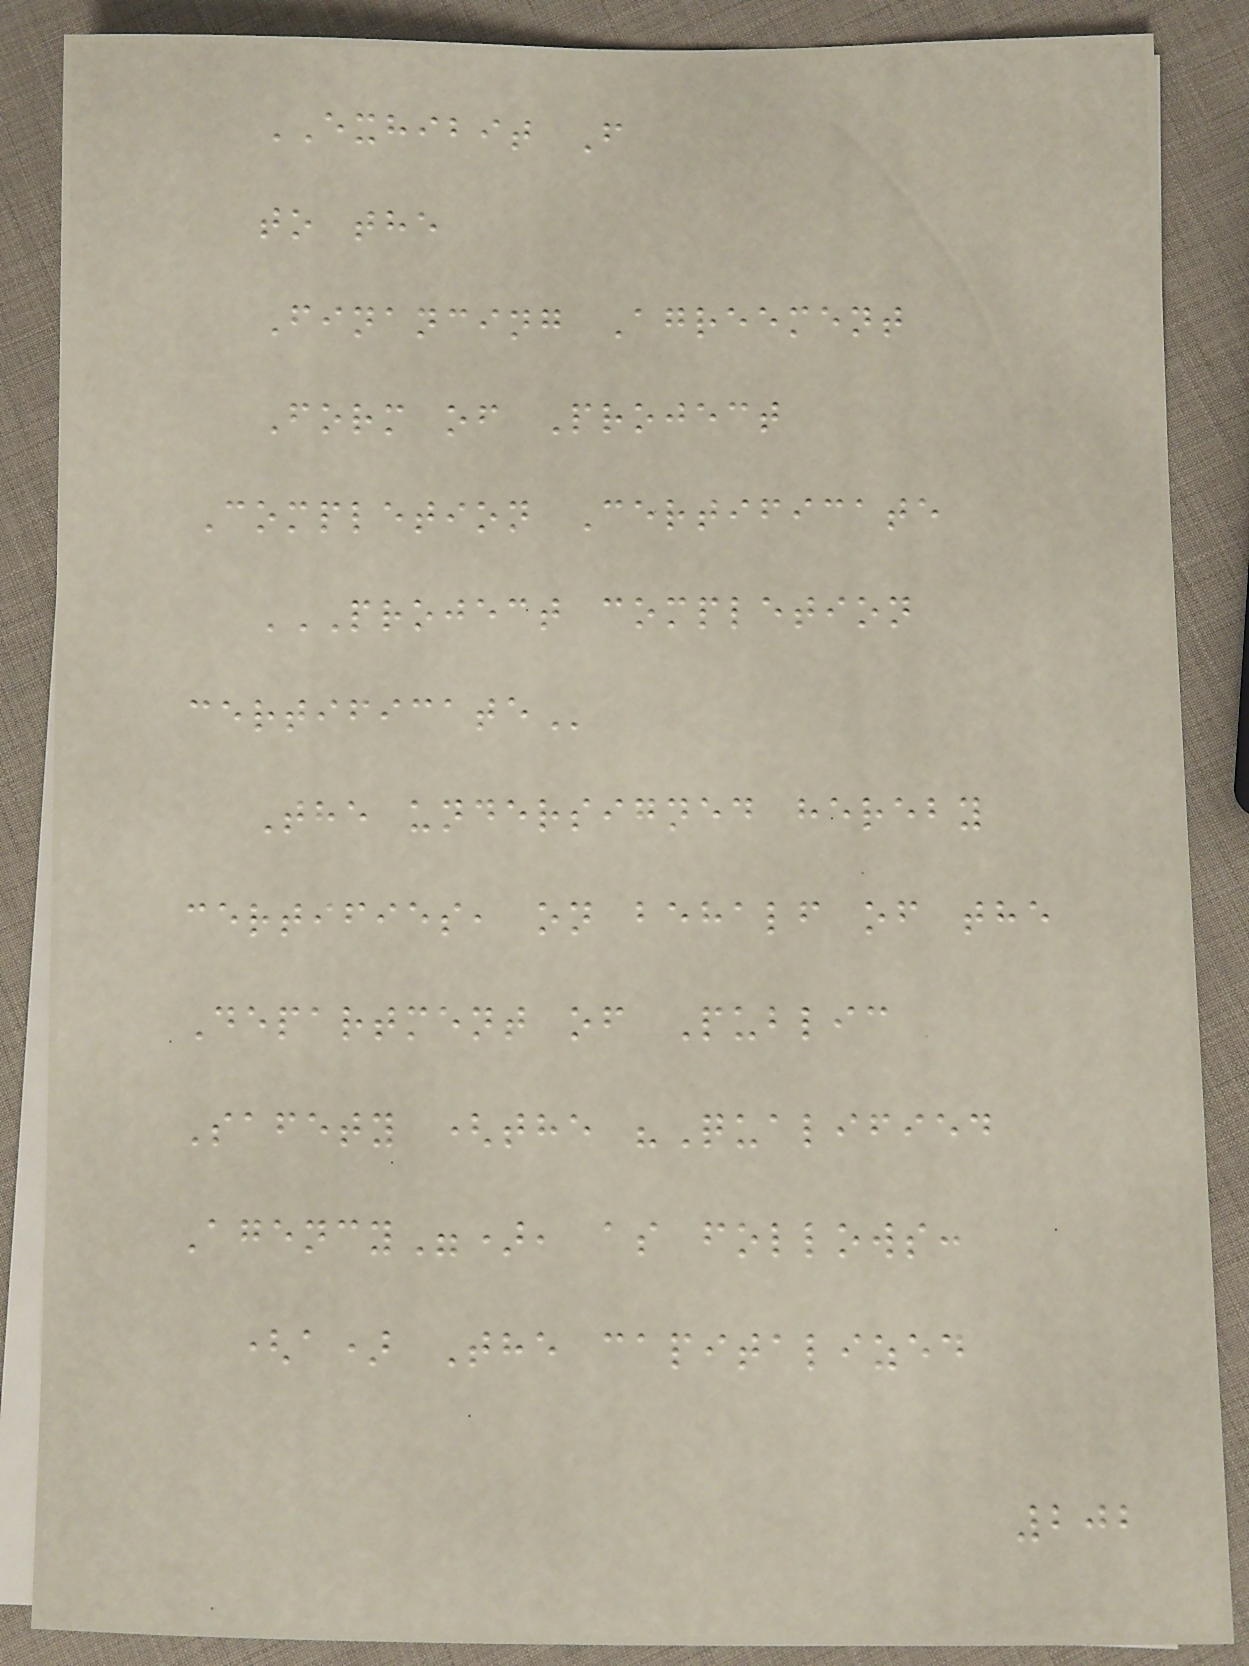EXHIBIT F
to the
Financing Agreement
Form of Project
Completion Certificate
PROJECT COMPLETION
CERTIFICATE
The undersigned hereby
certifies, on behalf of the
Department of Public
Safety (the "Qualified
Agency"), as follows:
(a) The capitalized
202
